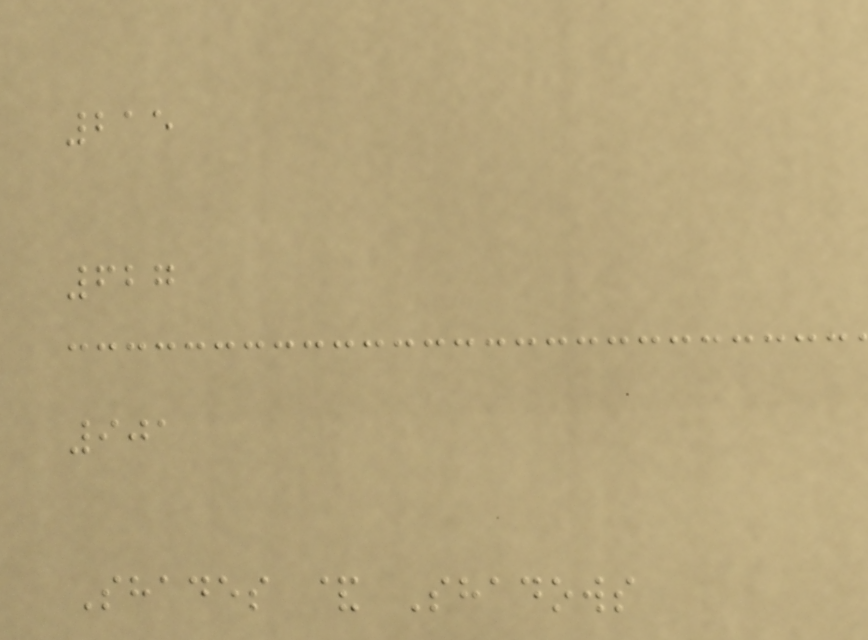215
627
901
Shades & Shadows
